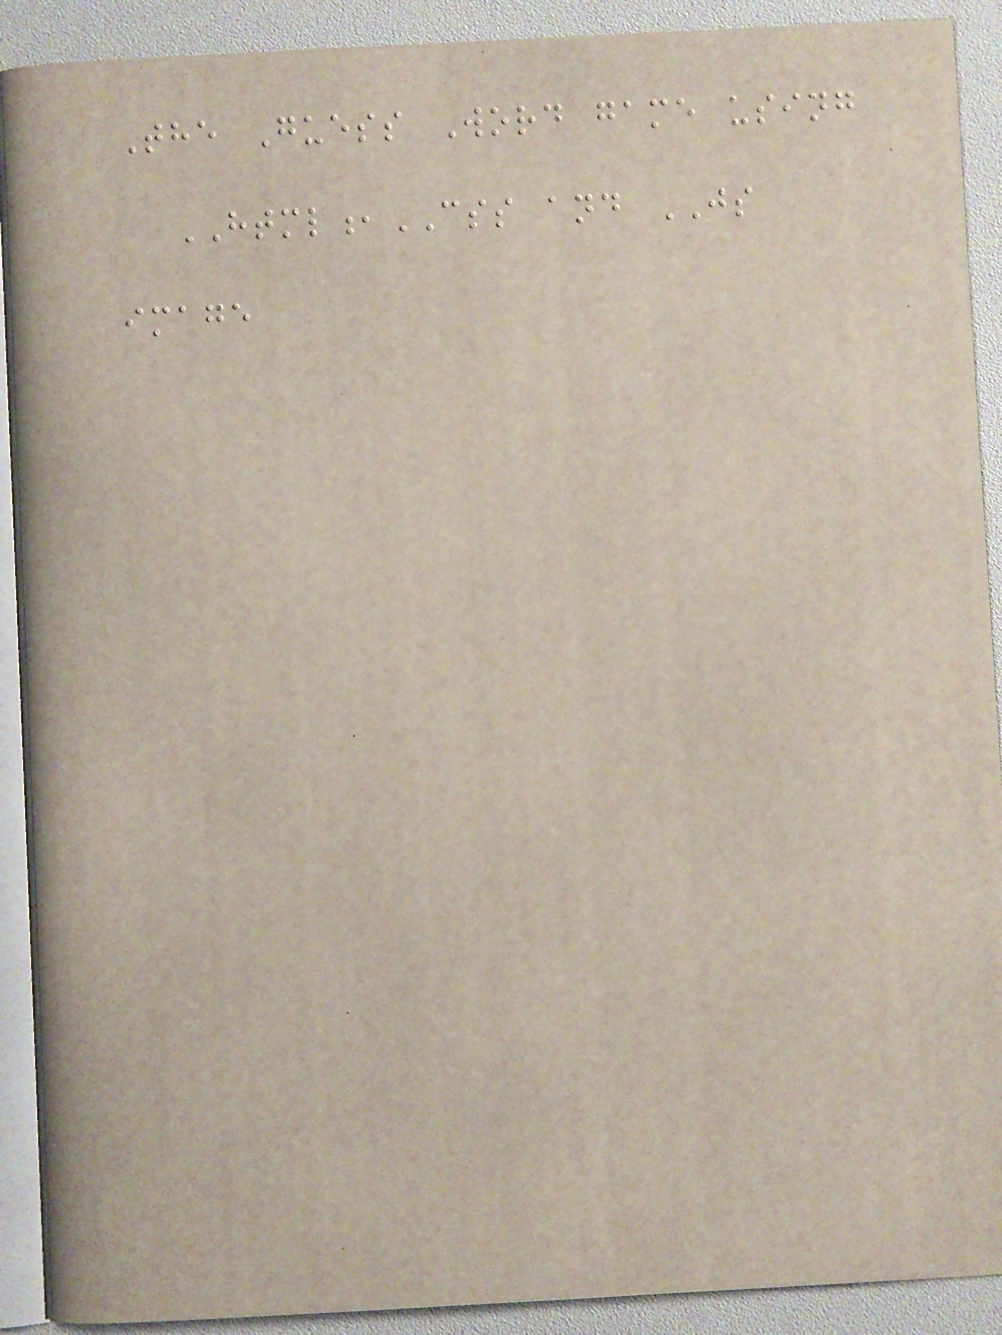The Guess Word game using
HTML,CSS and JS
image
